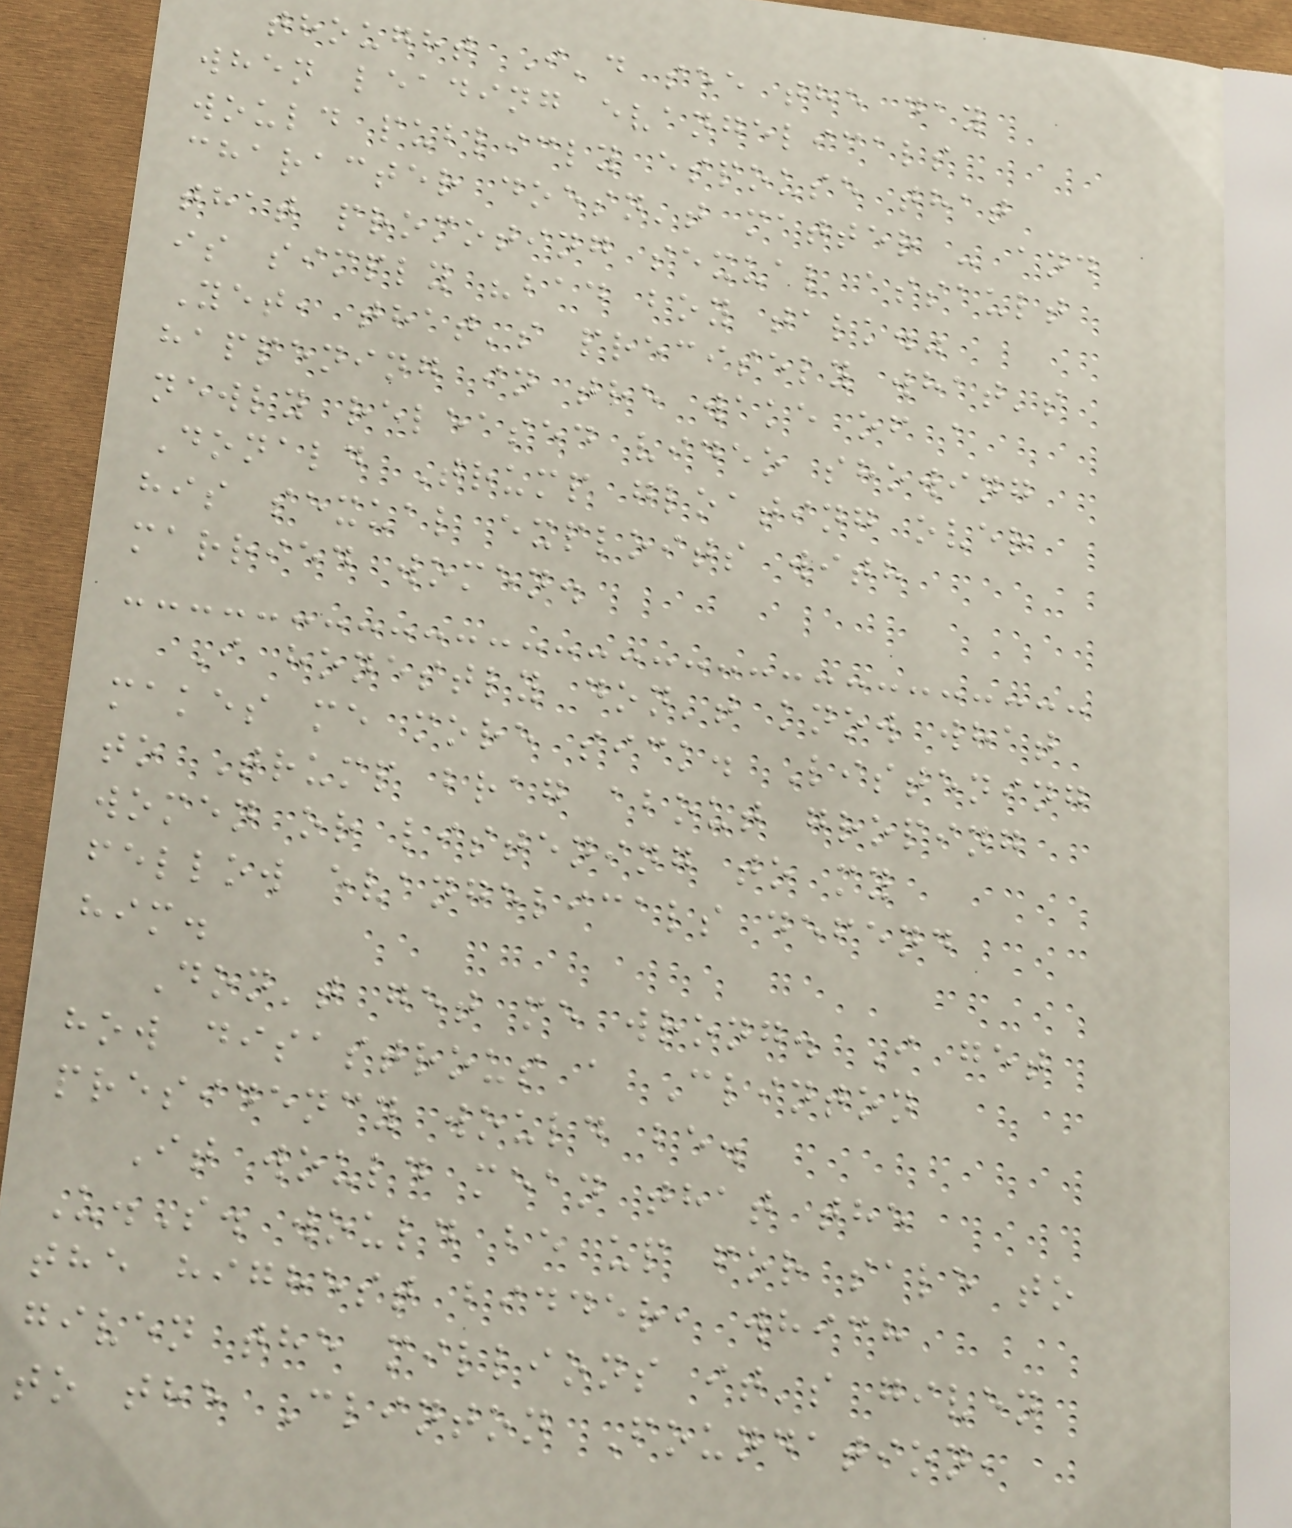thought I'd see the day
when leading evangelicals
would publicly espouse that
character doesn't matter - and
that promoting sexual assault
is simply "bad boy talk."
Yet, that's precisely what's
happening in the wake of a
newly released video showing
Donald Trump gloating over
his sexual exploits with
married women.
I honestly don't know what
makes me more sick. Listening
to Trump brag about groping
women or listening to my
fellow evangelicals defend
him.
Don't get me wrong. I get
how disastrous a Clinton
presidency would be.
It would mean that the
U.S. would be up for sale to
the highest bidder, which
given the millions it's given
to the Clinton Foundation,
